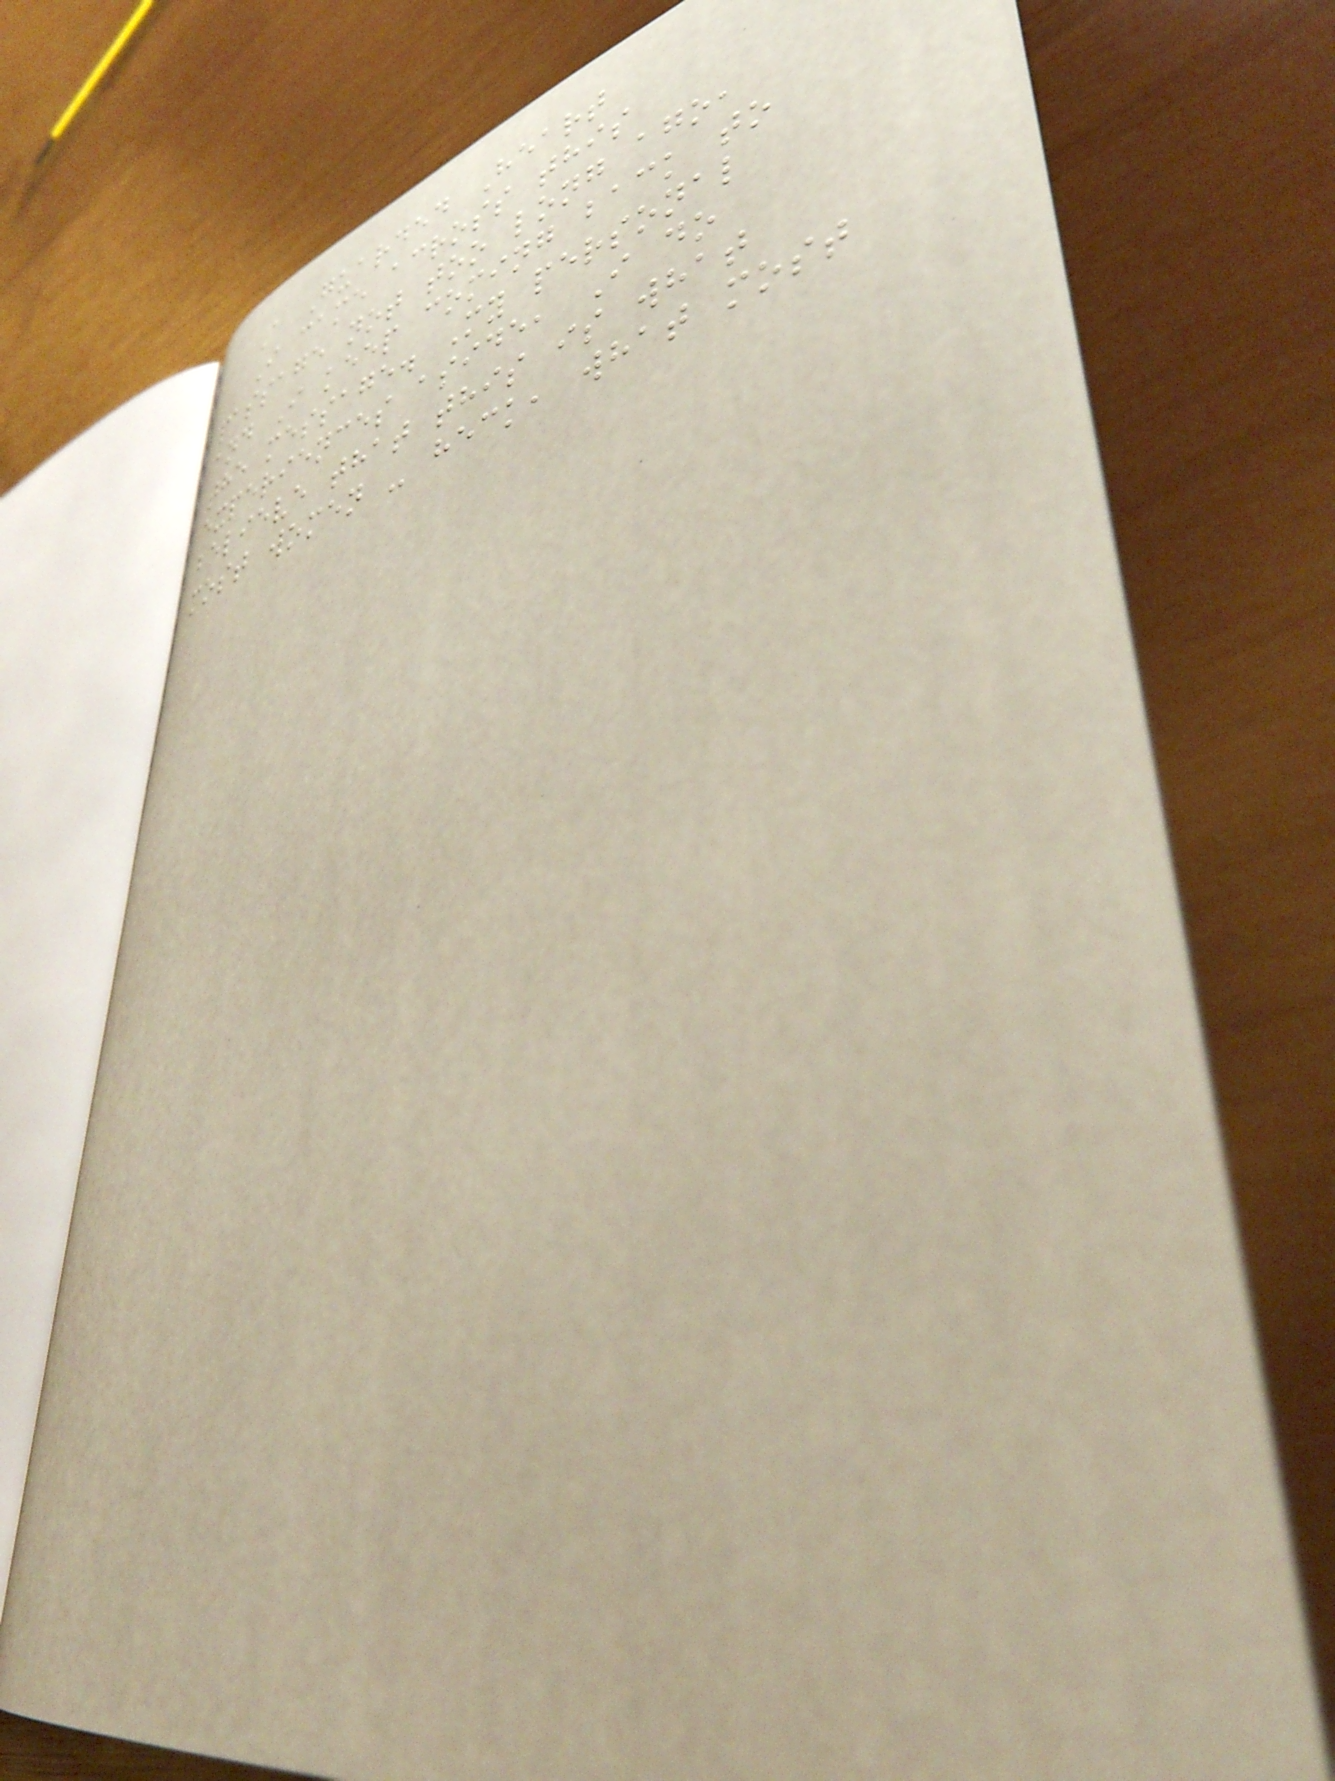A Guarded Heart
I came across this
passage not too long ago,
and I keep coming back to
the message. My personal
experiences aside, I do
believe that this is what
most women - heck, what most
